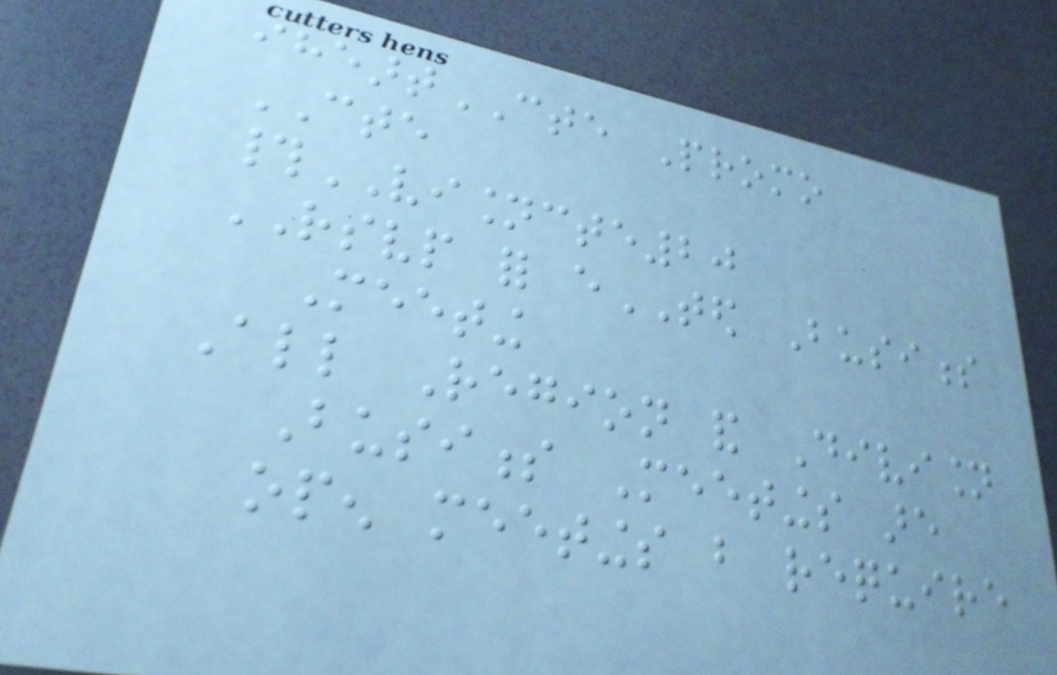iheartCTE Promo
CTE
#VISIONCTE20
RSVP for eTED Business
Meeting
All Region and Division
Business Meetings are
open meetings but require
